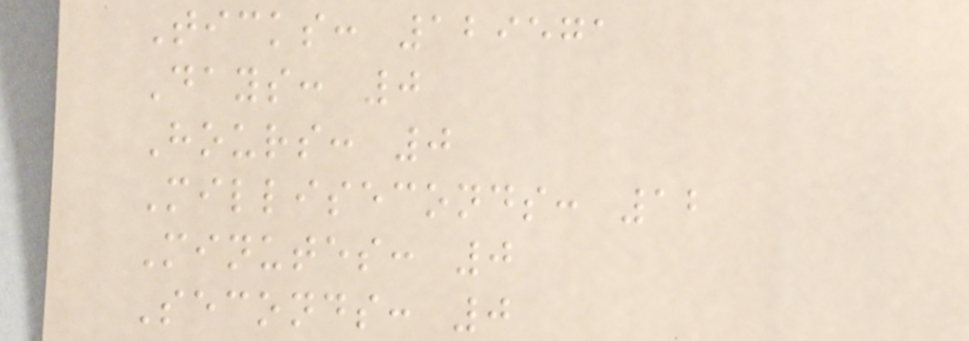Ticks: 129571
Days: 0
Hours: 0
Milliseconds: 12
Minutes: 0
Seconds: 0
